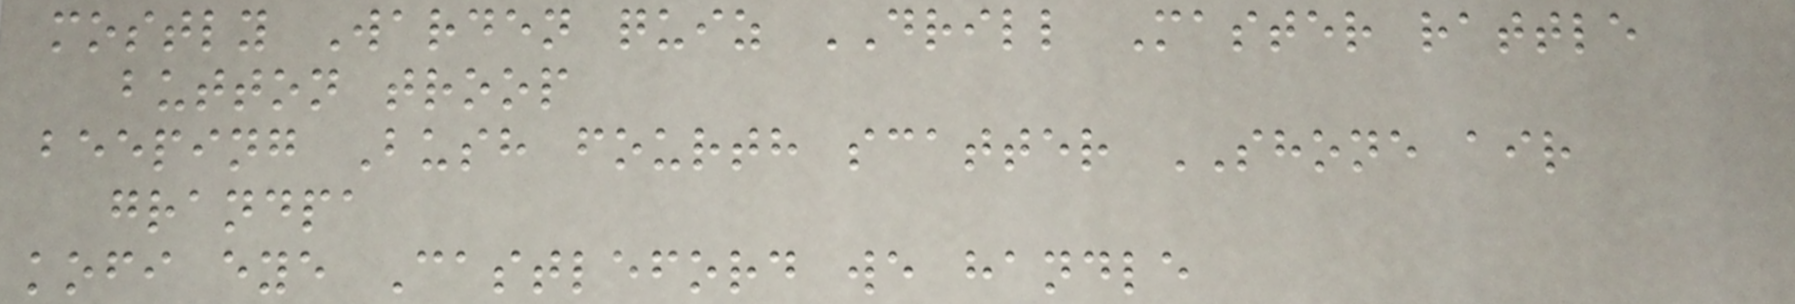mostly Warden quiz DRILL Master rattle
button troop
beeping Bush fourth scatter SHONE air
grandpa
kofi eye Castleford we handle
